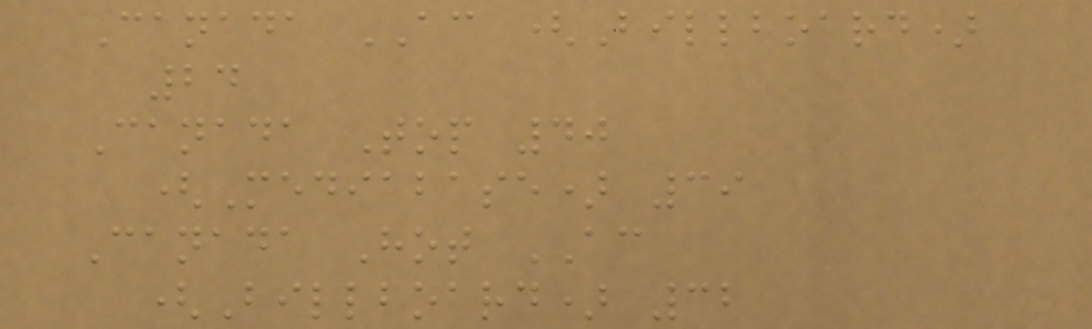Canada AC (Billboard)
24
Canada Top 40
(Mediabase) 39
Canada Hot AC
(Billboard) 32
